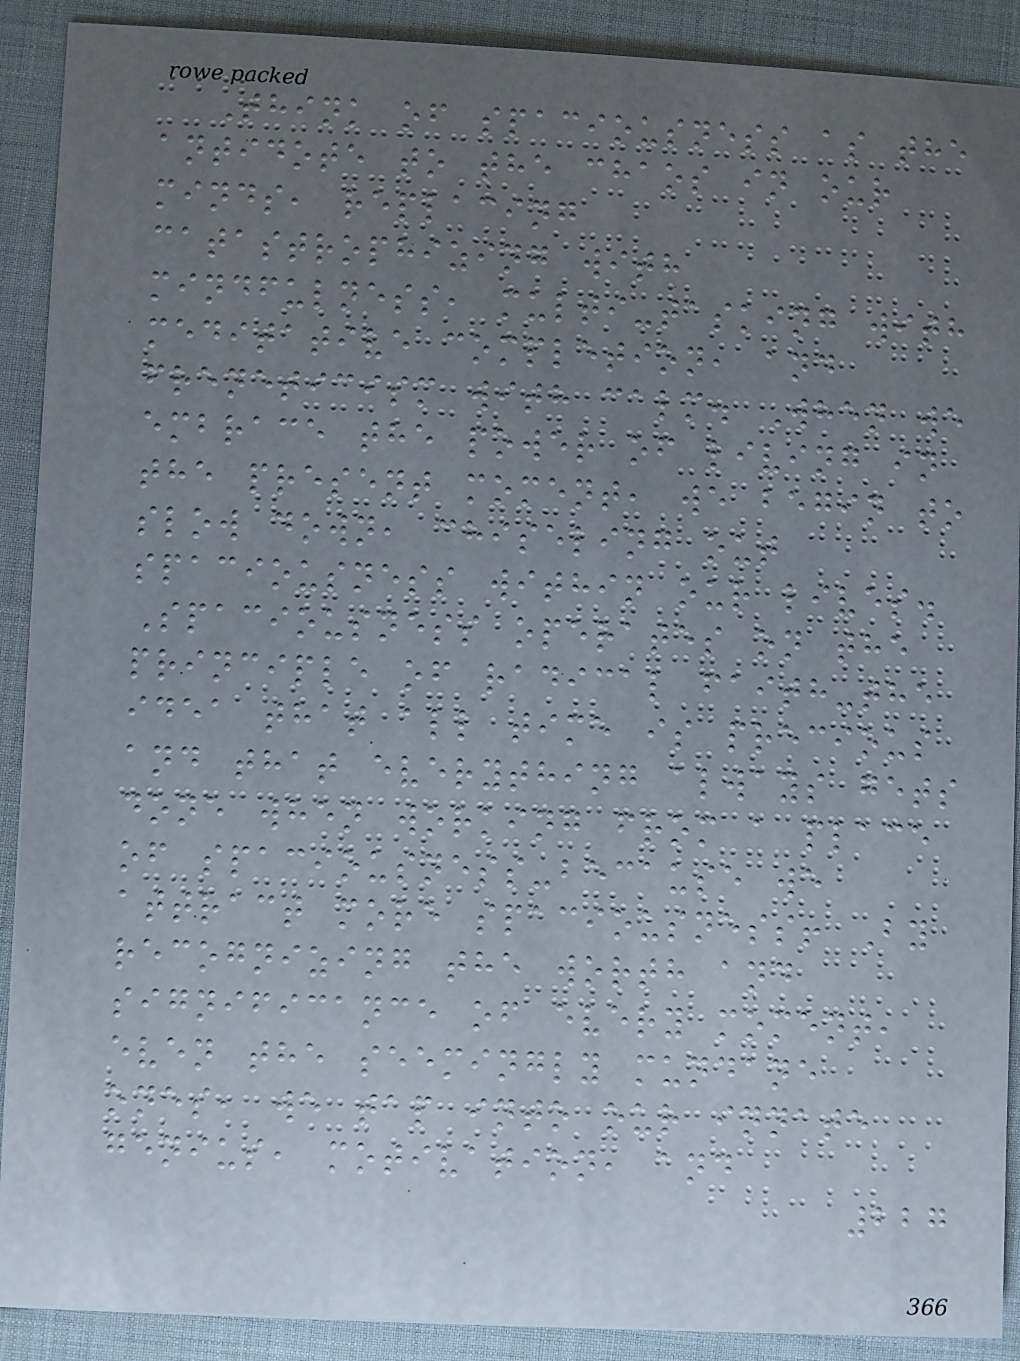Think of spaciousness as the
antidote to the chaos in our
minds, replacing
catastrophizing with
mindfulness, multi-tasking with
meditative completion, and
freneticism with calm. When we
embrace the power of living in
the present moment, we begin to
slow down, chiseling out
spaciousness within our lives.
Spaciousness operates on the
principle of radical faith-the
idea that all time is precious
and that everything always gets
done when working from a place
of spaciousness-because we
attract more spaciousness! By
recognizing the worth and
significance of every moment,
even the seemingly mundane
ones, we tap into our innate
genius, motivation, and
227
